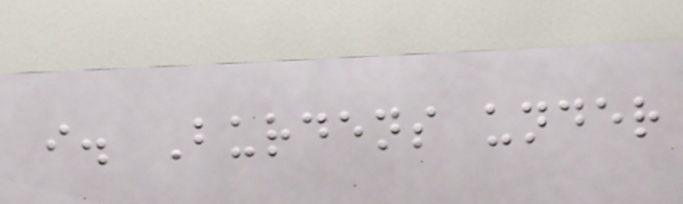i. Burdens under
